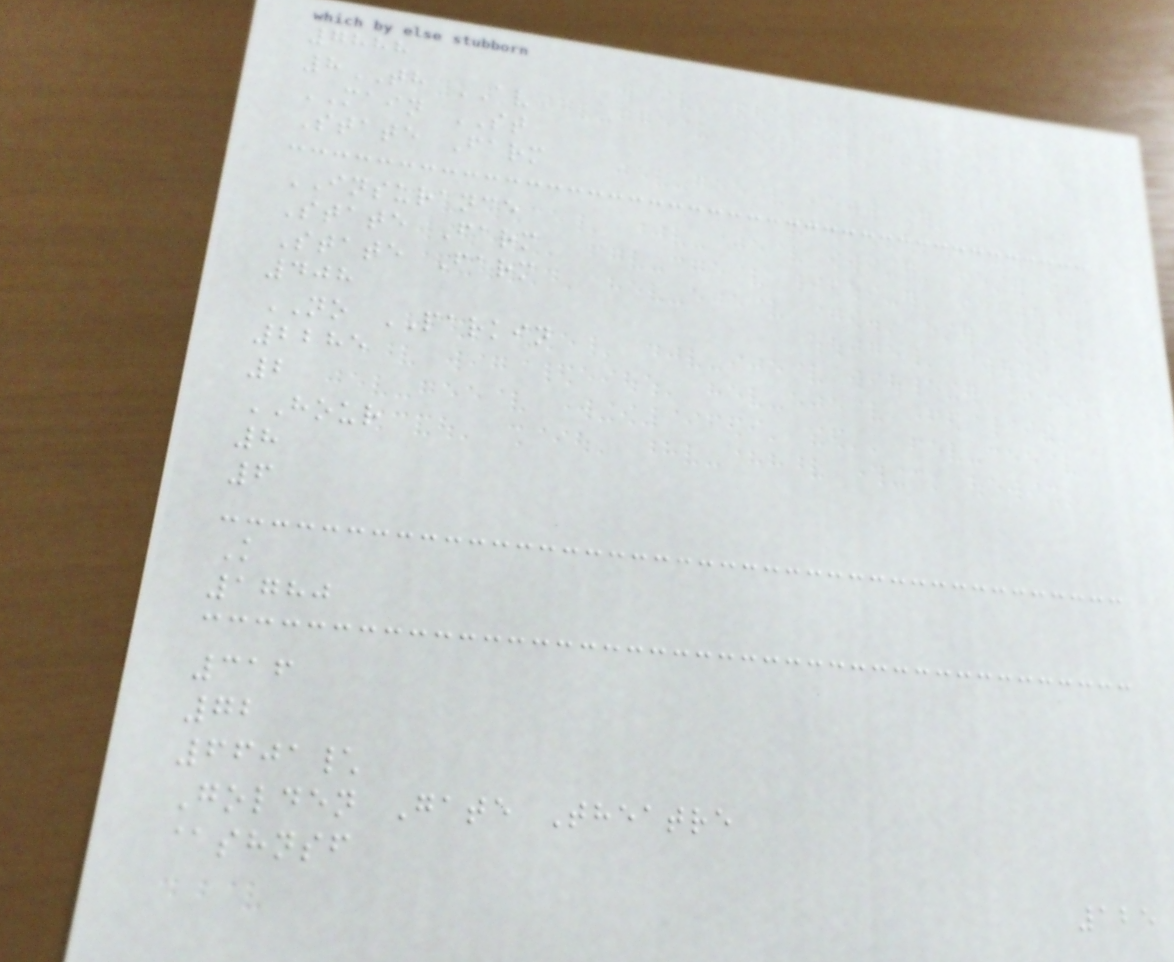7888
8TH AV
MAIN ST
State Farm
INSURANCE
State Farm
State Farm
408
NO PARKIN
2285
2
HOUR
8
6
K
1780
316
72
6601\
Golden Gate Theatre
@shnsf
125
